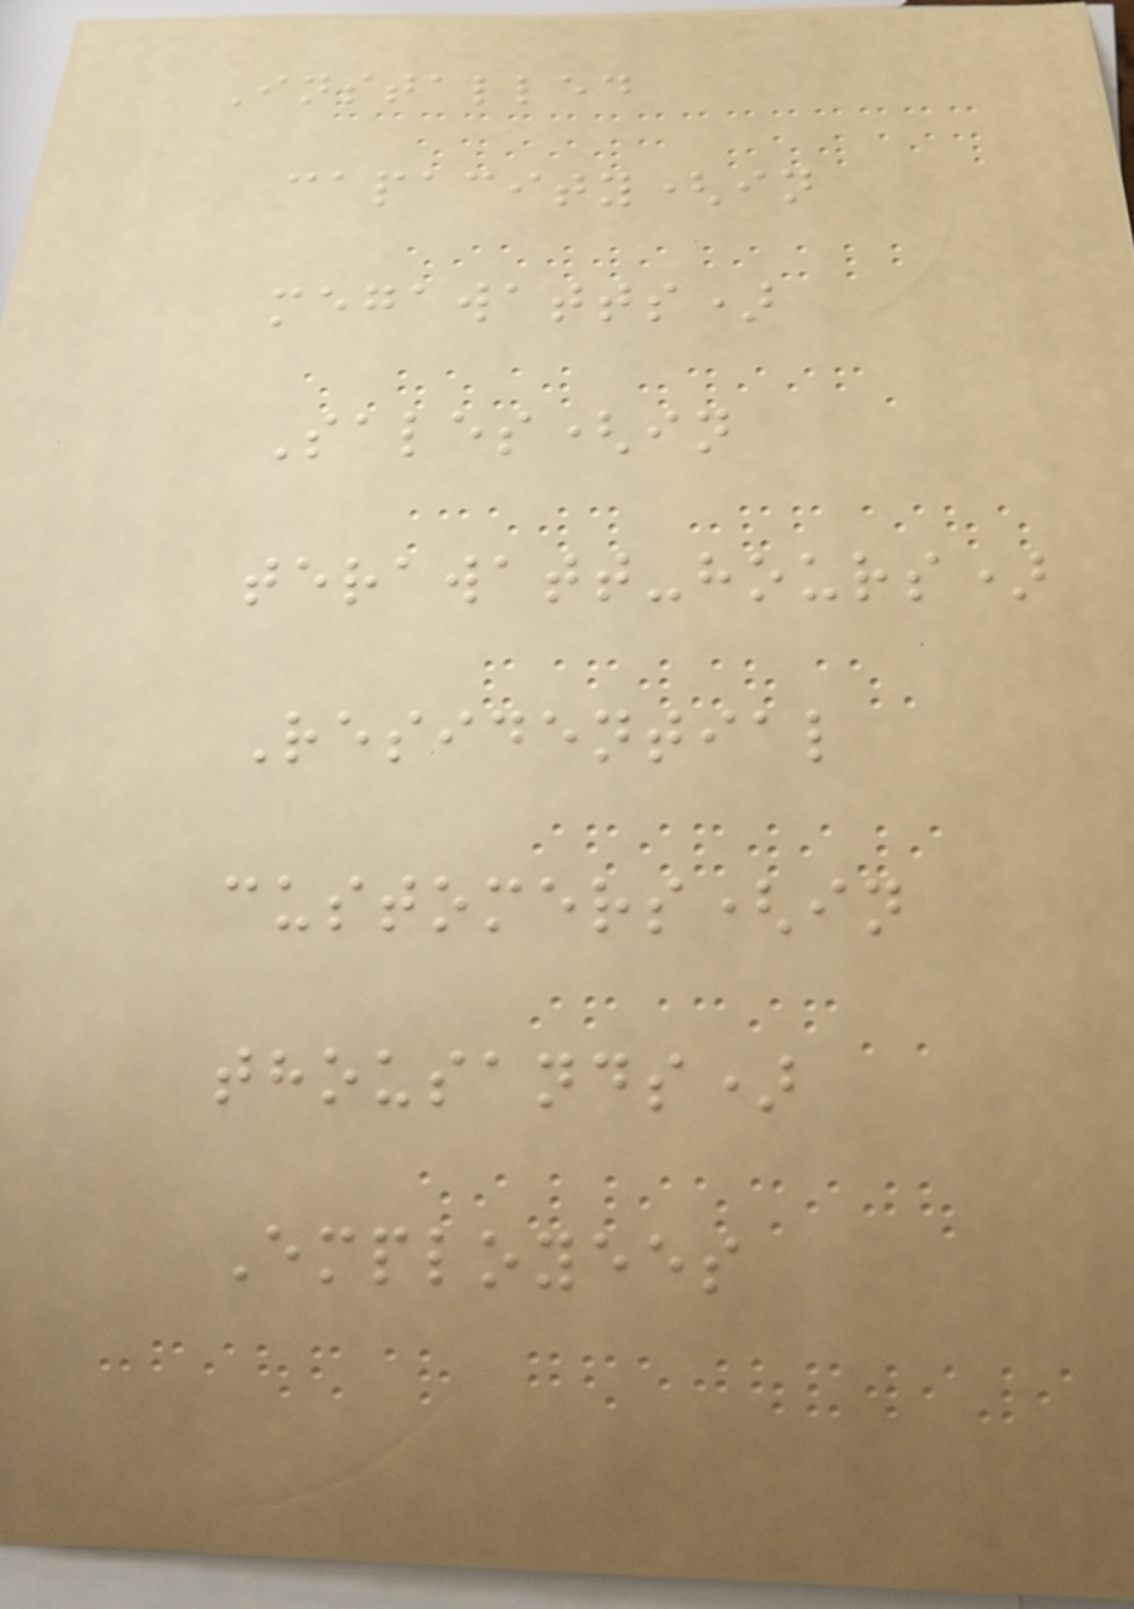Installed
capacity(in
megawatts)
Sales(in
terawatt-hours)
Residential
customers(in
thousands)
Employees
